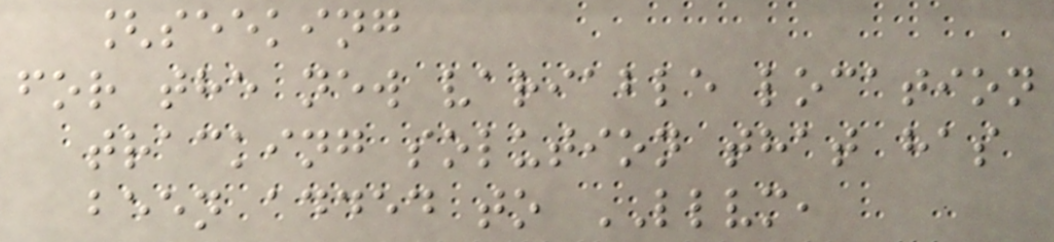[seeking
for the new variable location
tracking solution that has
been added to LLVM,
